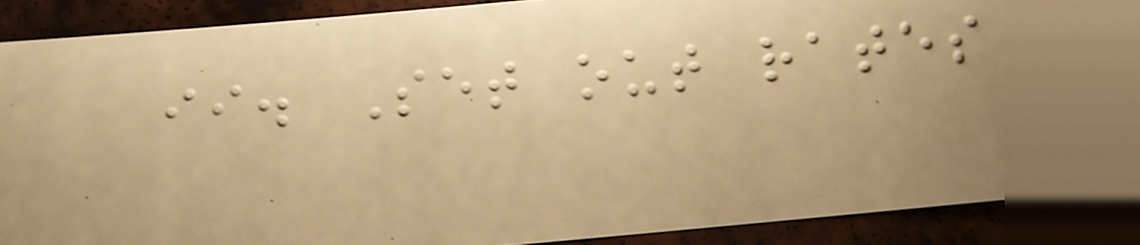ii. Set out rates
